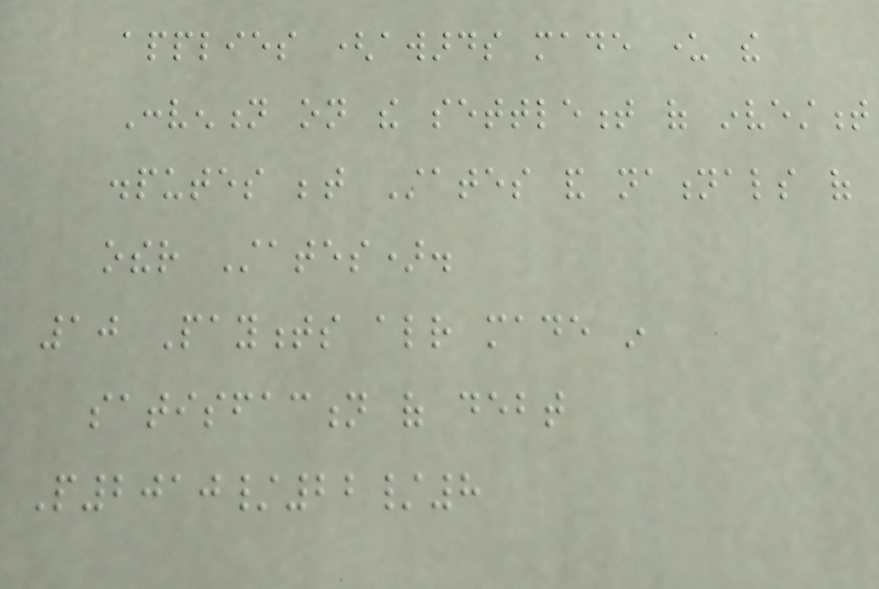applies (awards made under the
Convention on the settlement of investment
disputes between States and nationals of
other States).
10 Payments already made in
satisfaction of debt
P2010/22/8
